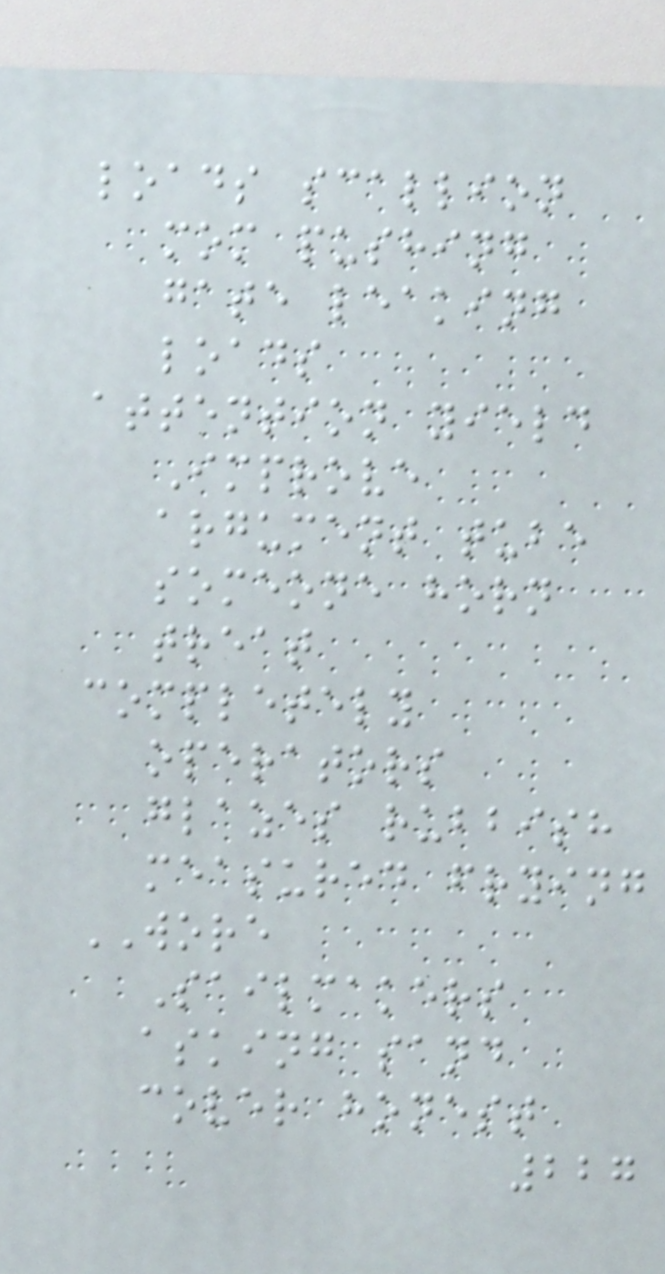loads scallion
mom pushing
gate leaking
loads
attention yield
Improve
argument tube
someone horn
treat
completely
operators
glazes rubbish
measured frying
WORE
Sailmakers
asking sand
cover honest
227
